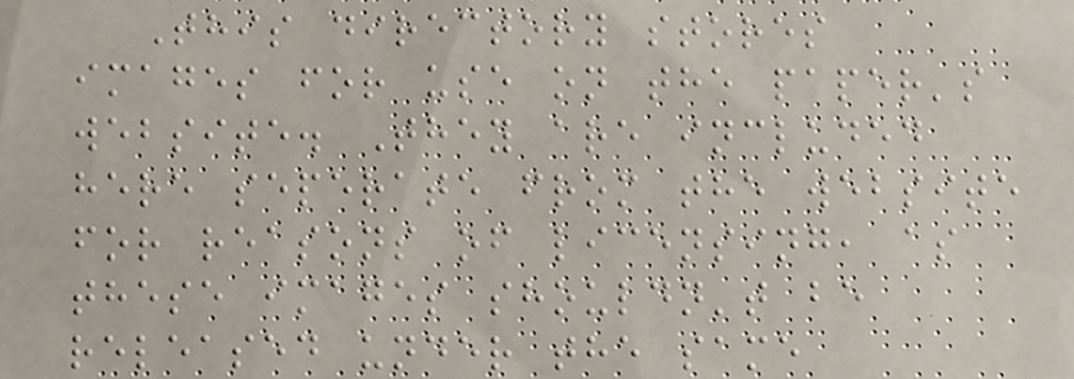This directory stores
images for use on the paper's
website. They are included
here seperate from the website
for reasons of licensing, as
these images shouldn't be
released under the same
